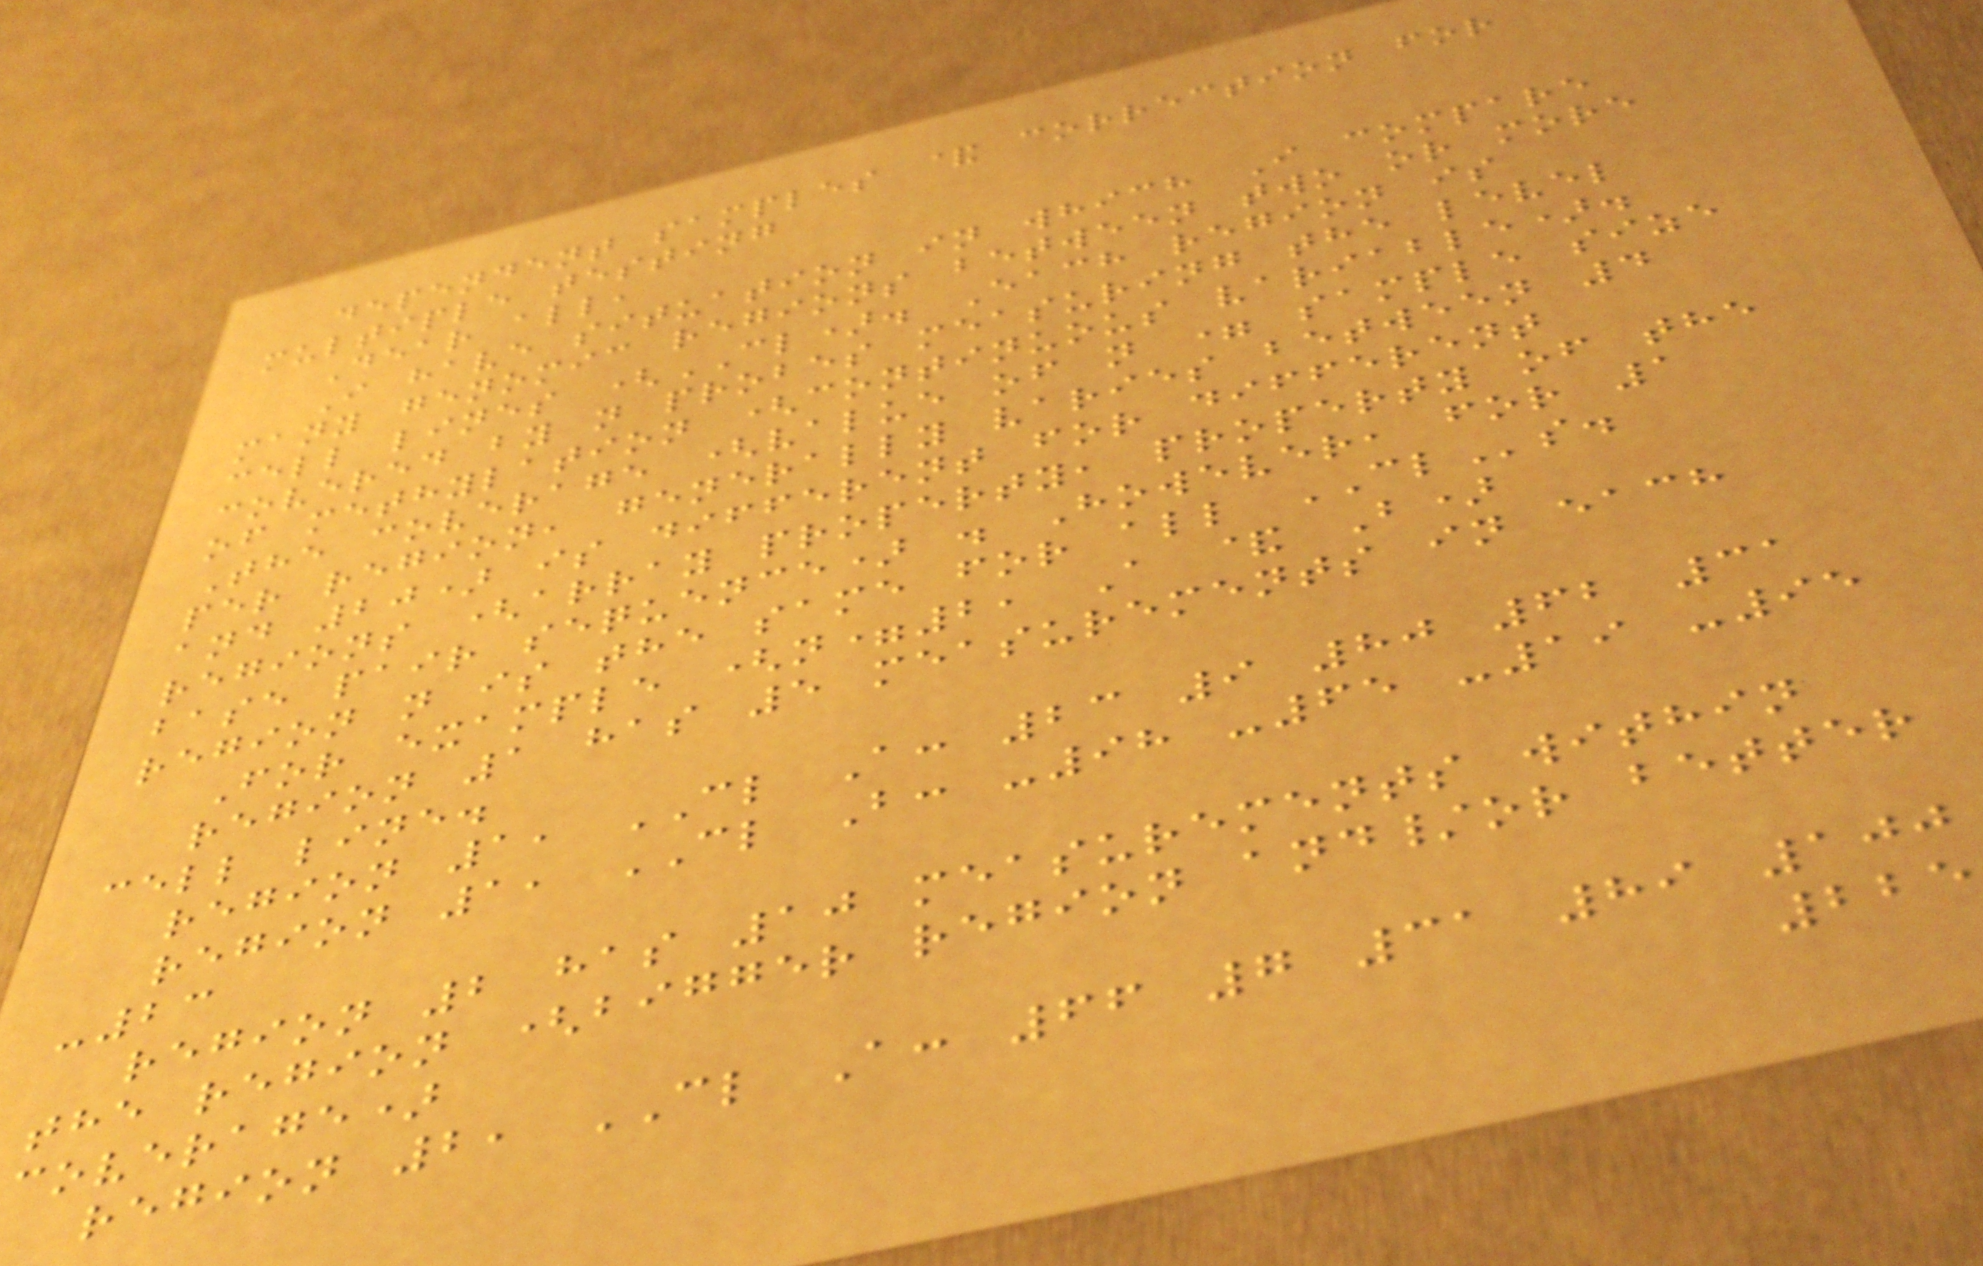dependent samples & correction for
multiple testing
Dear all,
I have situation in which I compare
many genomic regions between two or more
cell lines (CL). Each region is
covered by n probes measuring the level
of methylation (continuous variable).
The coverage (value of n = sample size
per region, generally varies between 4
and 20) is different for different
regions (array property, property of the
base pair sequence) . However, for 1
region n is the same for all CLs.
For example (n=2, A & B)
region 1 has 5 measurements in each
cell line.
region 1, CL A: 23 9 80 62 31
region 1, CL B: -98 -65 -19 -95
-23
region 2 has 10 measurements within
the region (bigger region and/or better
coverage)
region 2, CL A: 66 7 31 89 100
225
